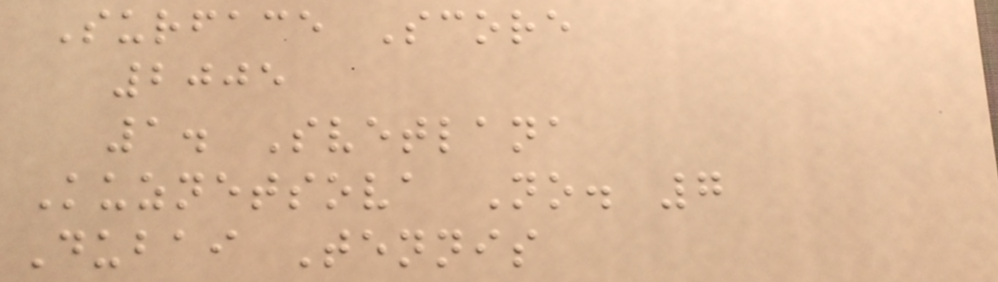Surface Score
2005
1. Svetlana
Kuznetsova No. 7
Dubai Tennis
